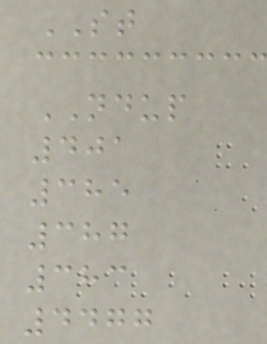ST
NDUP
401
385
387
383
4477
